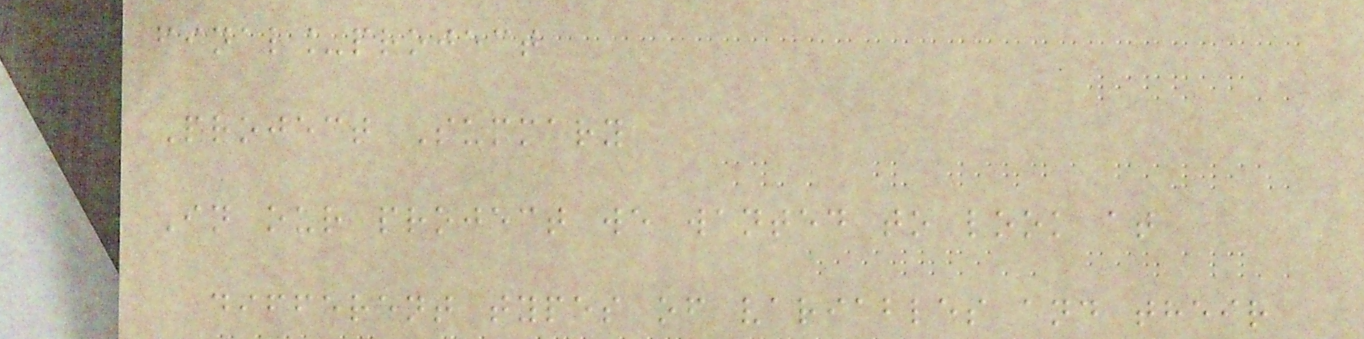final_project
Project Summary
In our project we wanted to look at
different types of variables and their
